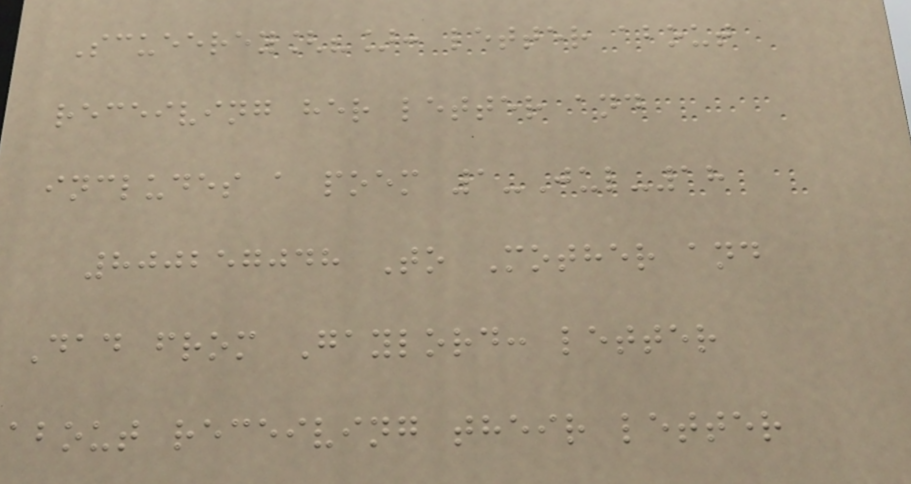Scueerey[?]: letter about
receiving her letter and
includes a poem 1-Jul-18
800257048 To Mother and
Dad from Gaylord: letter
about receiving their letter
